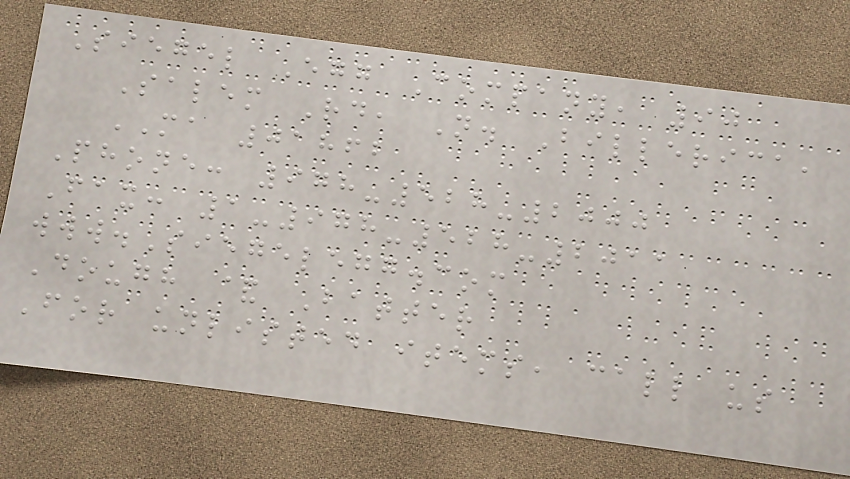Siegel Egg Company, 90
Salem Rd, N. Billerica,
MA 01862
Phone: 978-528-2000
Fax: 1-978-528-2011
www.Siegelegg.com
Dough & Batter
For unlisted items, call us
